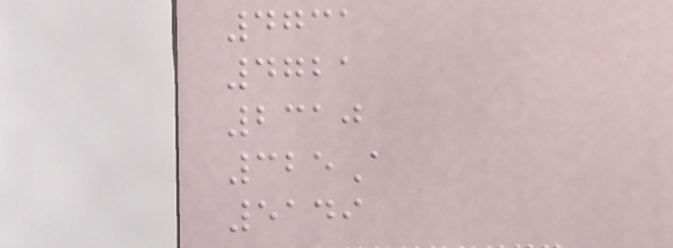4731
4721
2310
325A
5149
